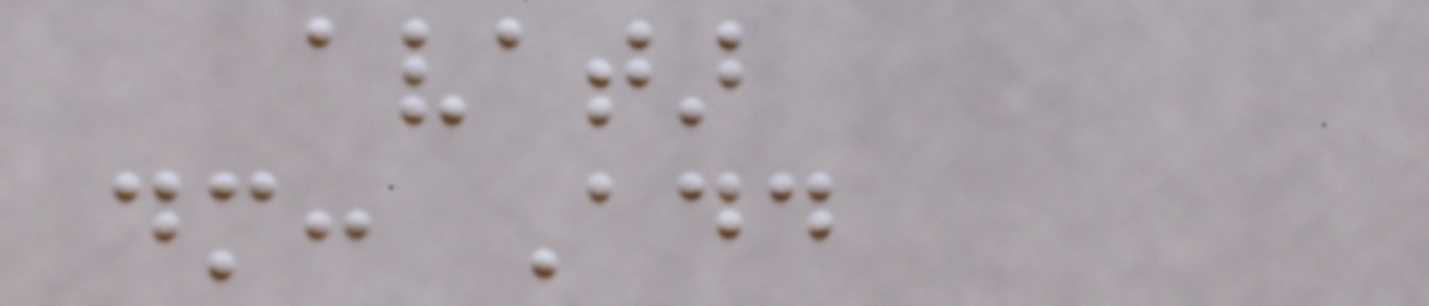avatar
dm: Add
